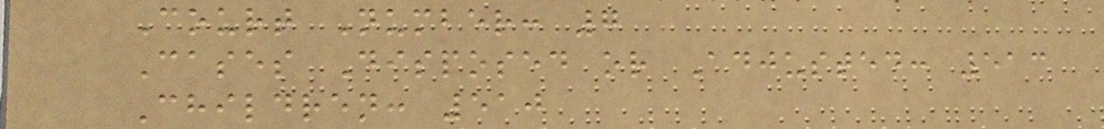Court Number: 7
Cases Disposed or Adjusted: 513
Children: 510
